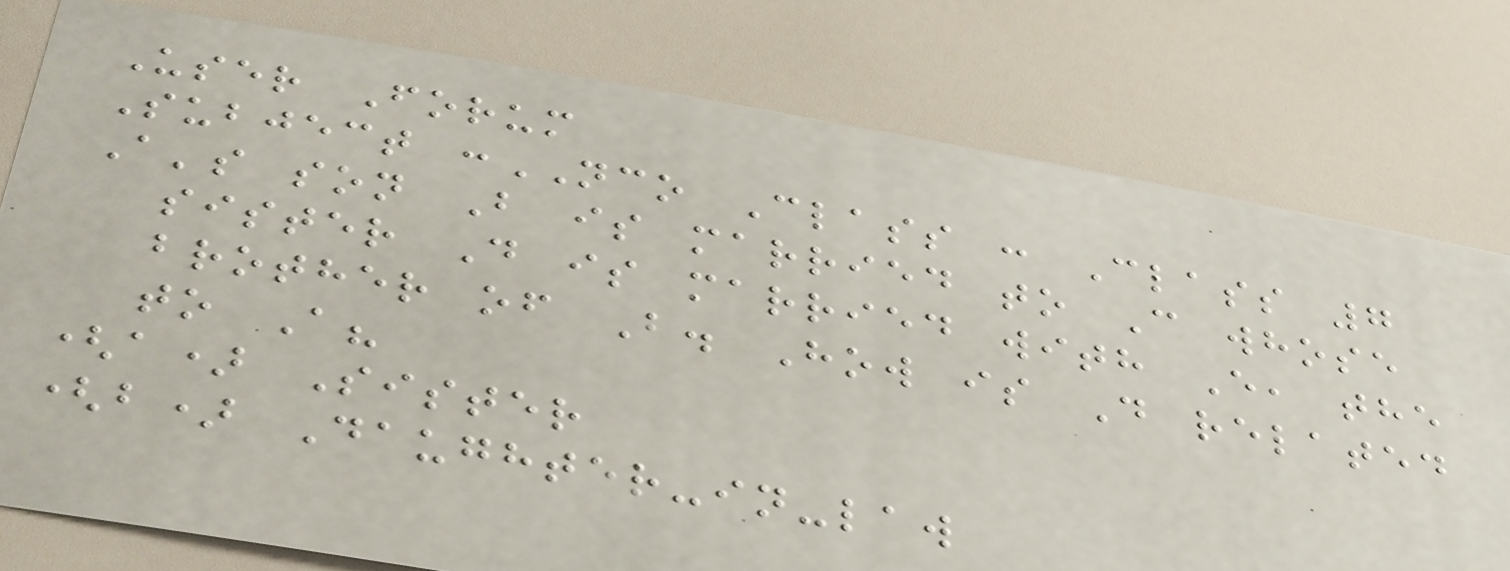User Forum
Subject :NCO Class : Class 7
A's son B is married to C whose
sister D is married with E, the
brother of B. How is D related
to A?
(a) Sister
(b) Daughter-in-law
